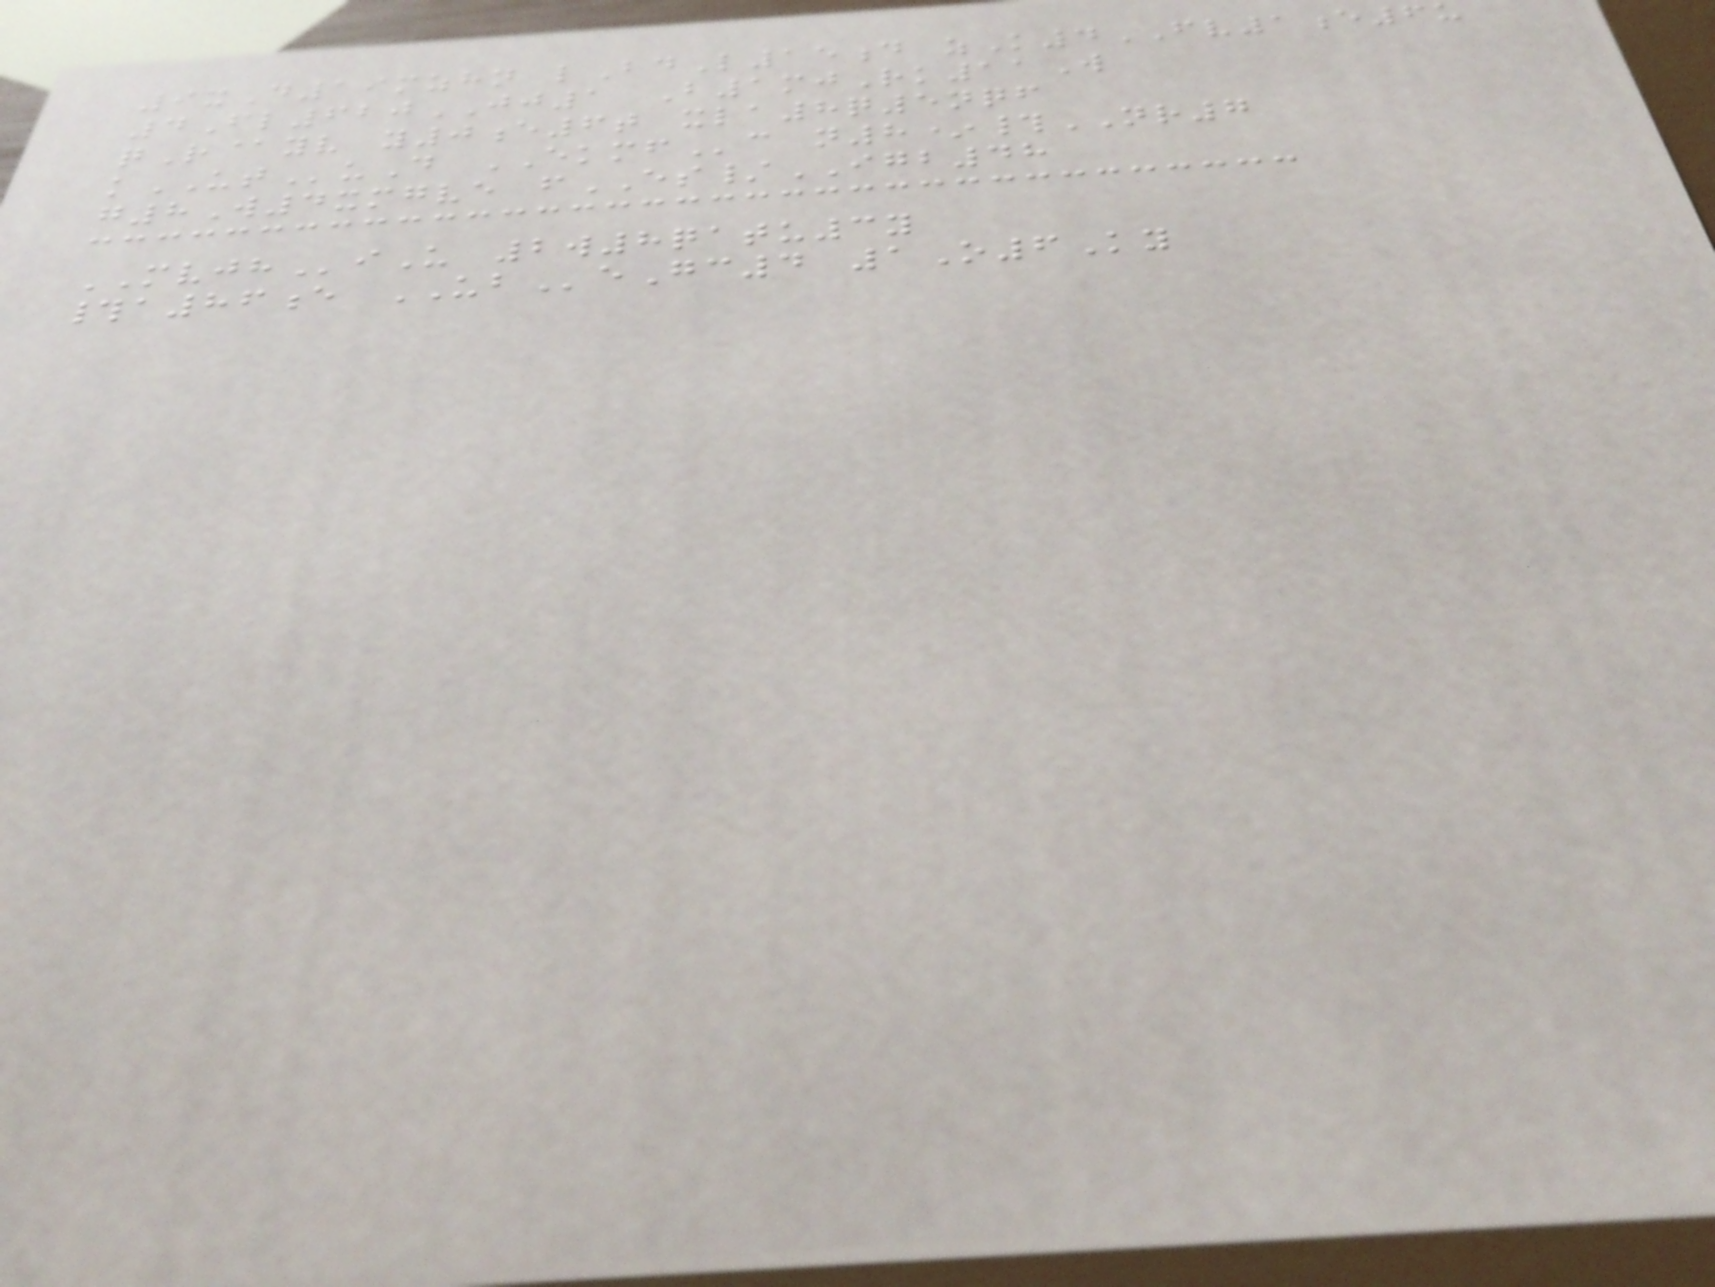9xD19mzhn lBdL15d zK4FV1e6
4Fl620JJ1 B1mjRk11W
qR@yv y0e6t xla8q5nqf
kUTuD EKMFc n8*#NR7
g8W4xmgve fES/IGB48
MVJHiU 2w8qatu3y
#a86e UBeGc4 1O6Ky
